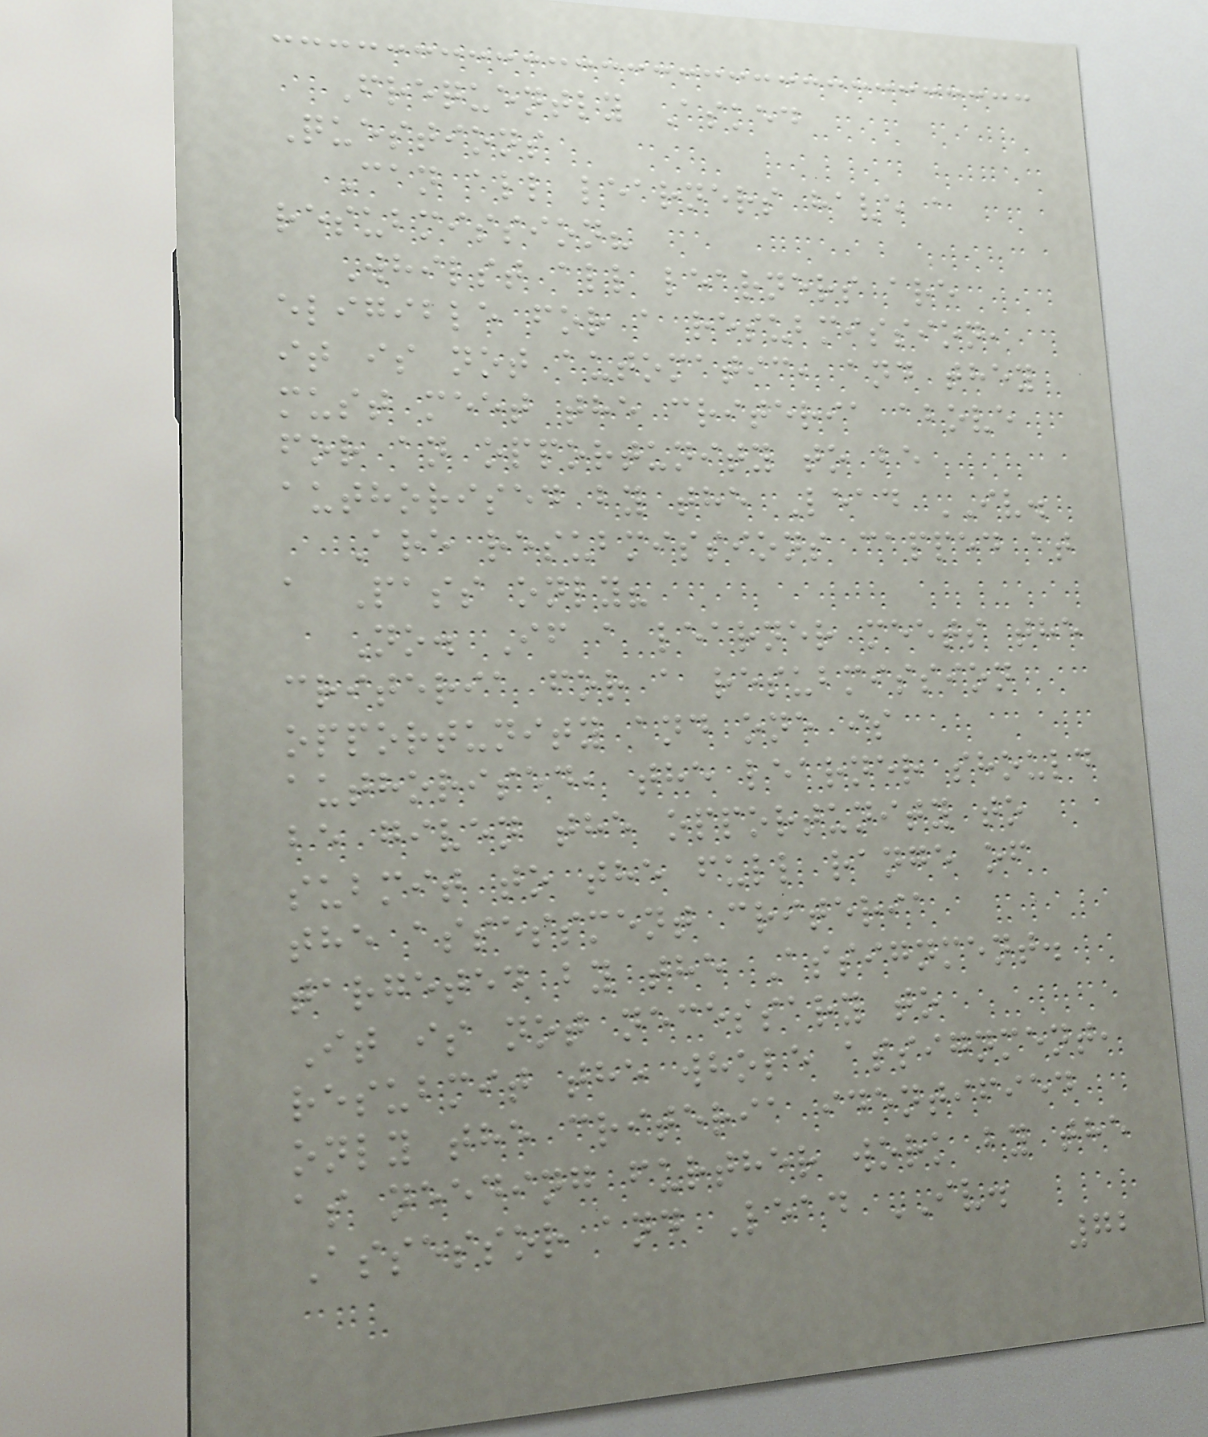Frequently Asked
Questions
Can all learners have a
resubmission?
Whilst all learners are
eligible for a resubmission,
it is not automatic, and they
must meet the criteria above
for an opportunity to be
authorised by the Lead IV.
Are resubmissions capped at
a Pass only?
No. If a learner meets the
criteria for a resubmission
opportunity and one is
authorised, the learner should
be given the opportunity to
submit to the full range of
the assessment criteria
targeted by the Assignment.
It is not necessary to
resubmit the whole assignment,
only the criteria identified
as needing further work by the
Assessor and Lead IV.
72
